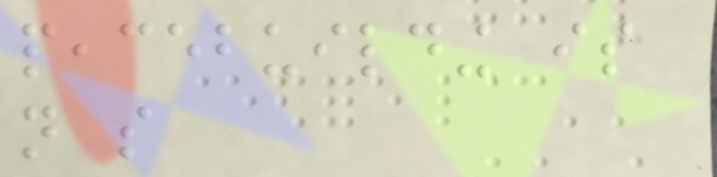peacebuilding is
not so
